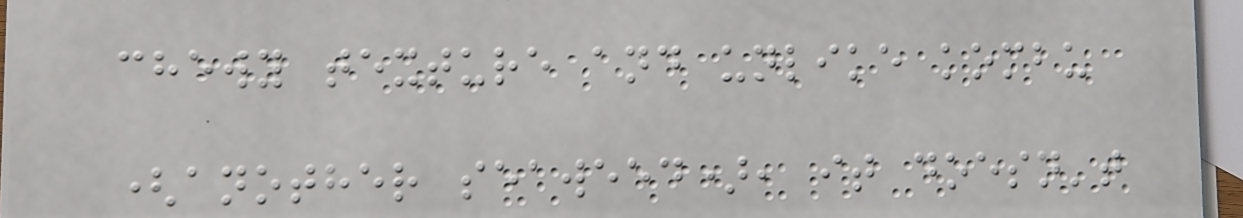chewy texture and unlike kombu
(another seaweed), it doesn't
